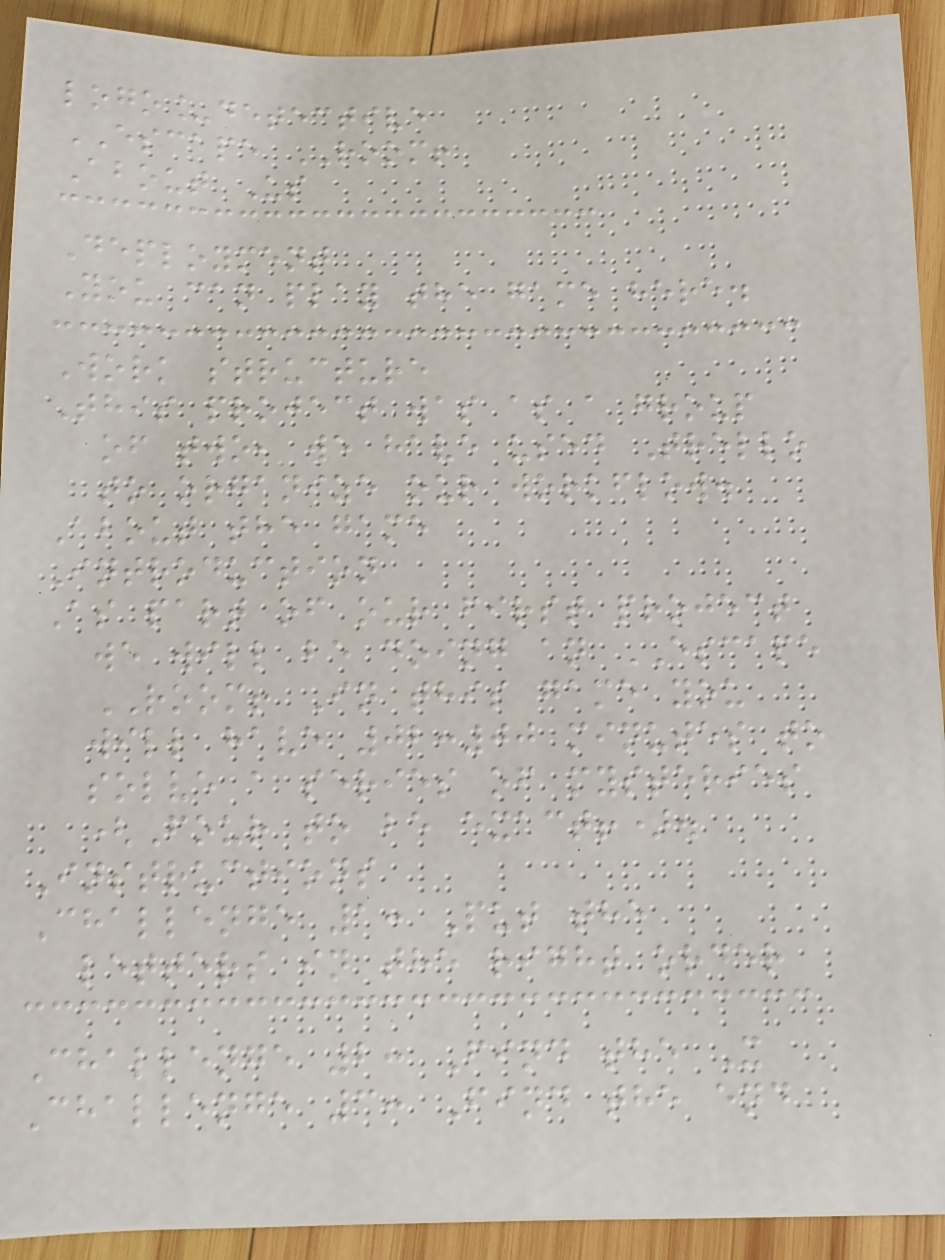logo_detective
ESCAPE ROOM!
About Us
Deployment
You can play the game here.
Work structure
This project was as a group
of two, we have used Trello
to organize our workflow.
About the game
Introduction
As part of our first project
we will be doing an ESCAPE
ROOM! In this game you
will have 02:00 minutes to
solve a series of mysteries
(Four to be exact!).
Instructions
Challenge 1: Put the
letters in the right order
Challenge 2: Find the X
Challenge 3: Find the end
